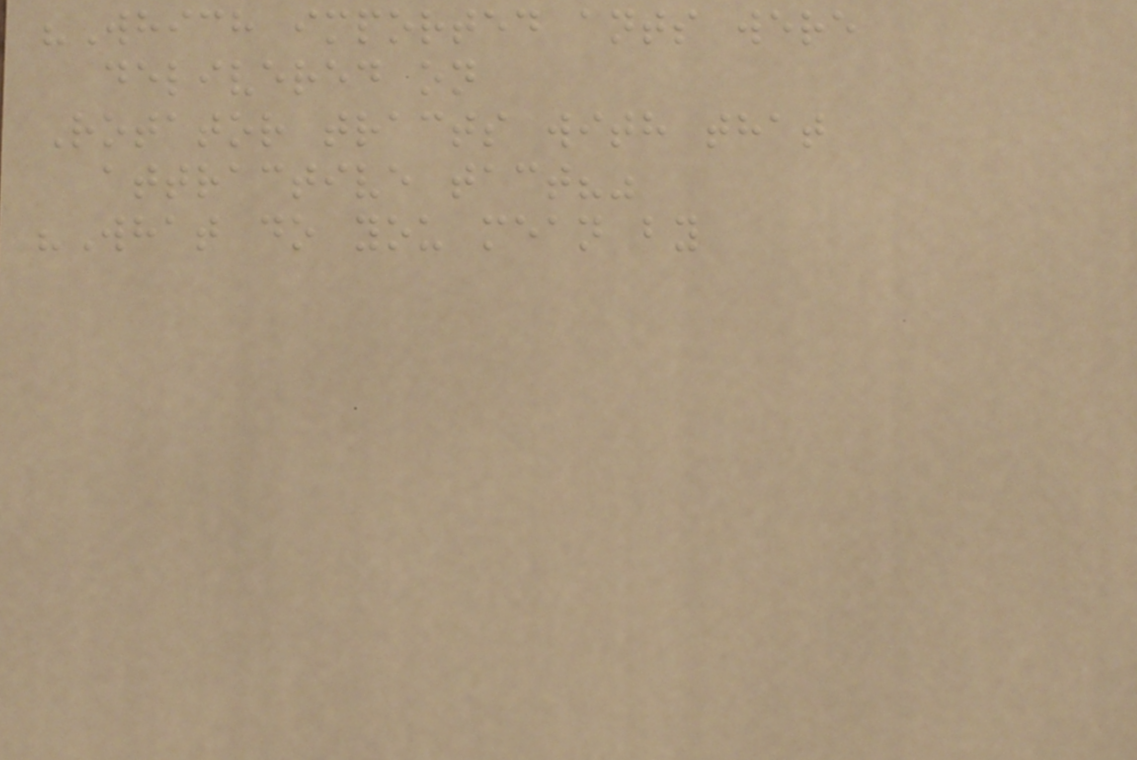"Which imported ants were
delivered on
Rotator tracts with that
attractive tact?"
"What do you mean by
